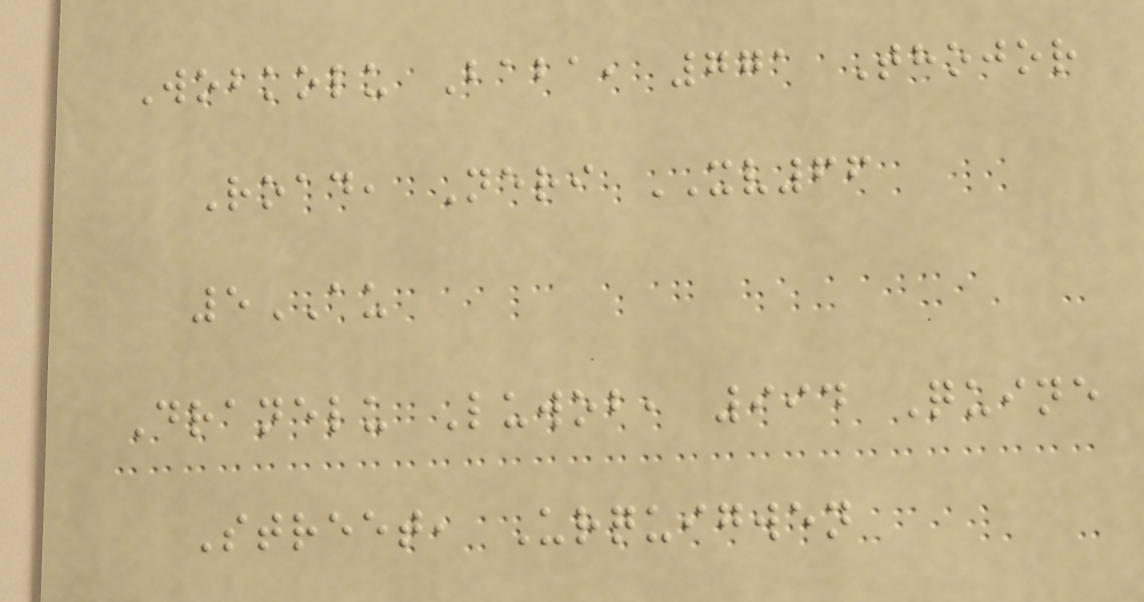Wobkolu Baba, 771 Thojor
Road, Neri XV66
5AU
Dranelu Luwob, 994 Quine
Street, Urquigwen
